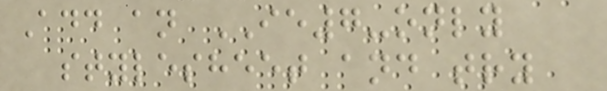Add an IE7-only
stylesheet and try
